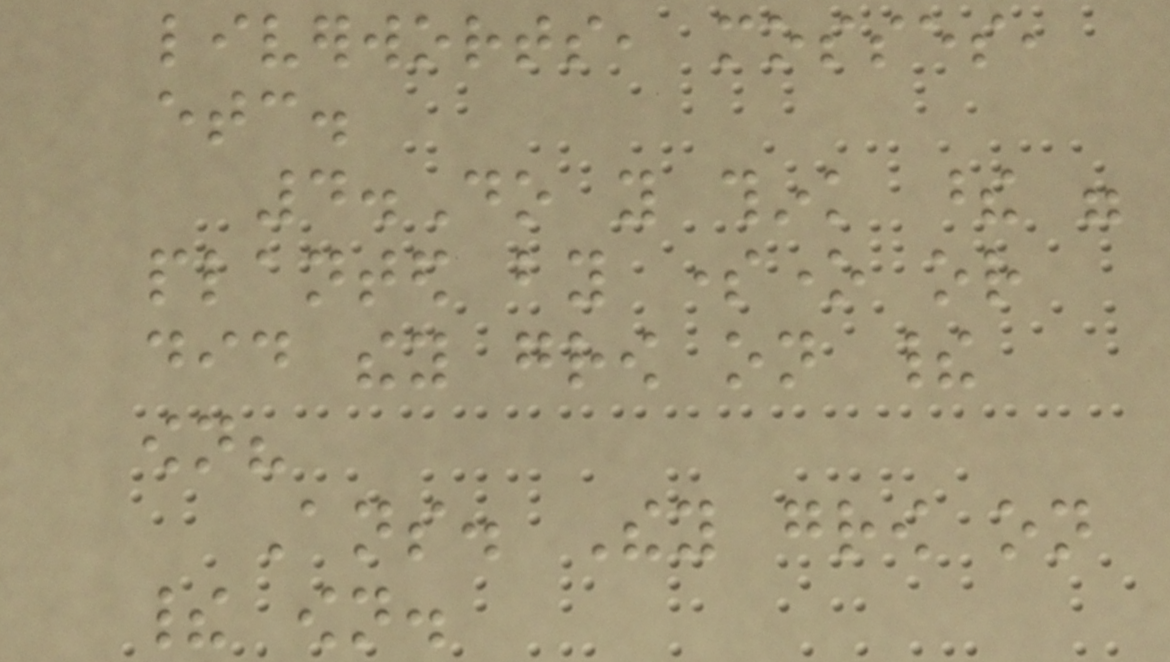liverworts, mosses,
etc.
4.Do you think these were
planted by someone or
did they grow on their
own?
Ans. They grow on
their own.
